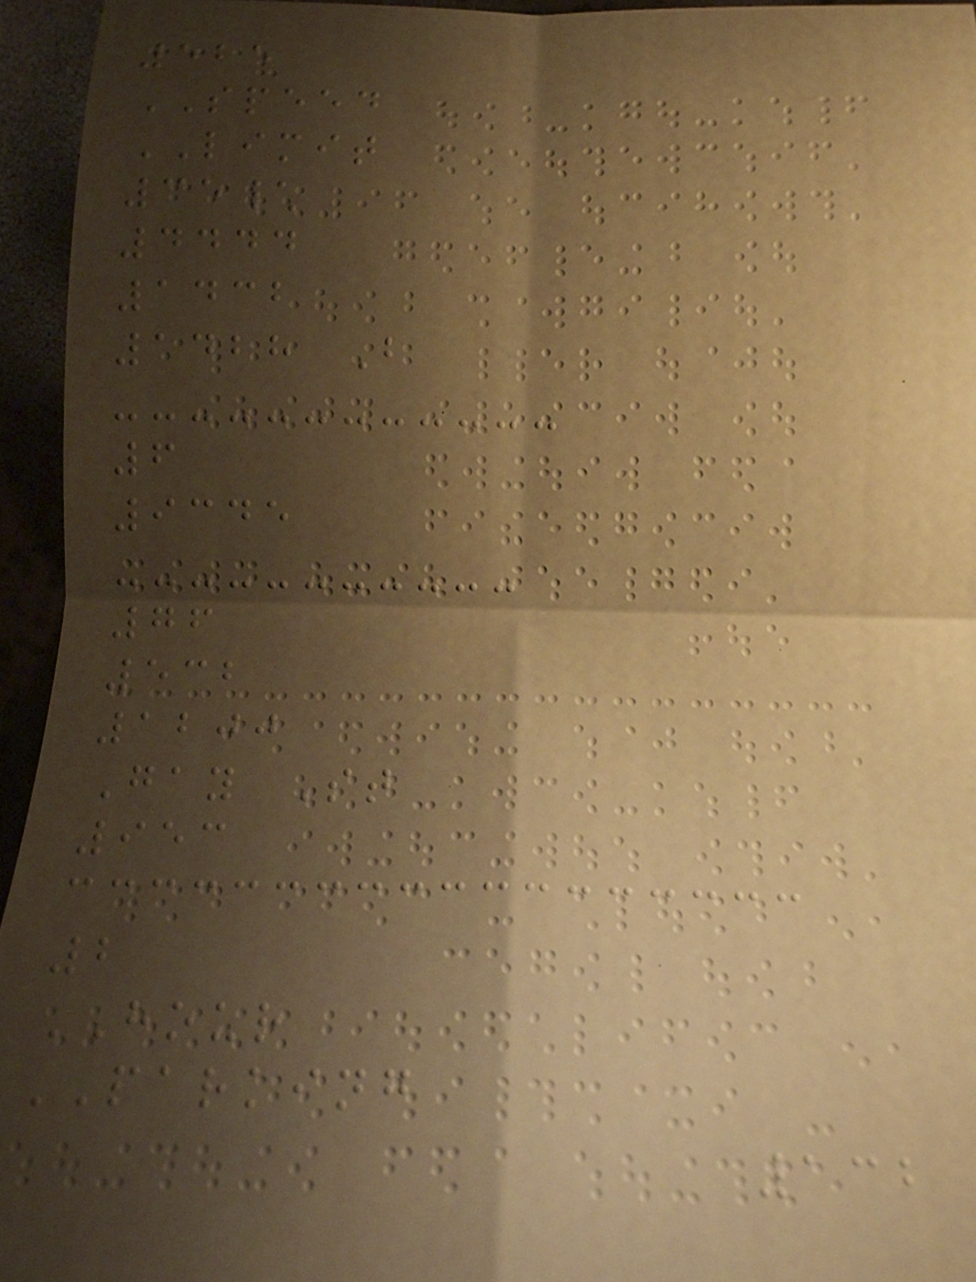525
SPEED
LIMIT
35\
4444
1432
1428 B
6
9345
76
532
1200
Gay St
953
2
HOUR
PARKING
132
